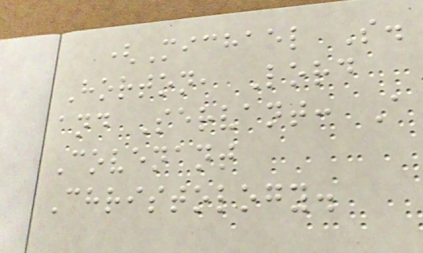(Michael S.
Horton, Lord
and Servant: A
Covenant
Christology.
